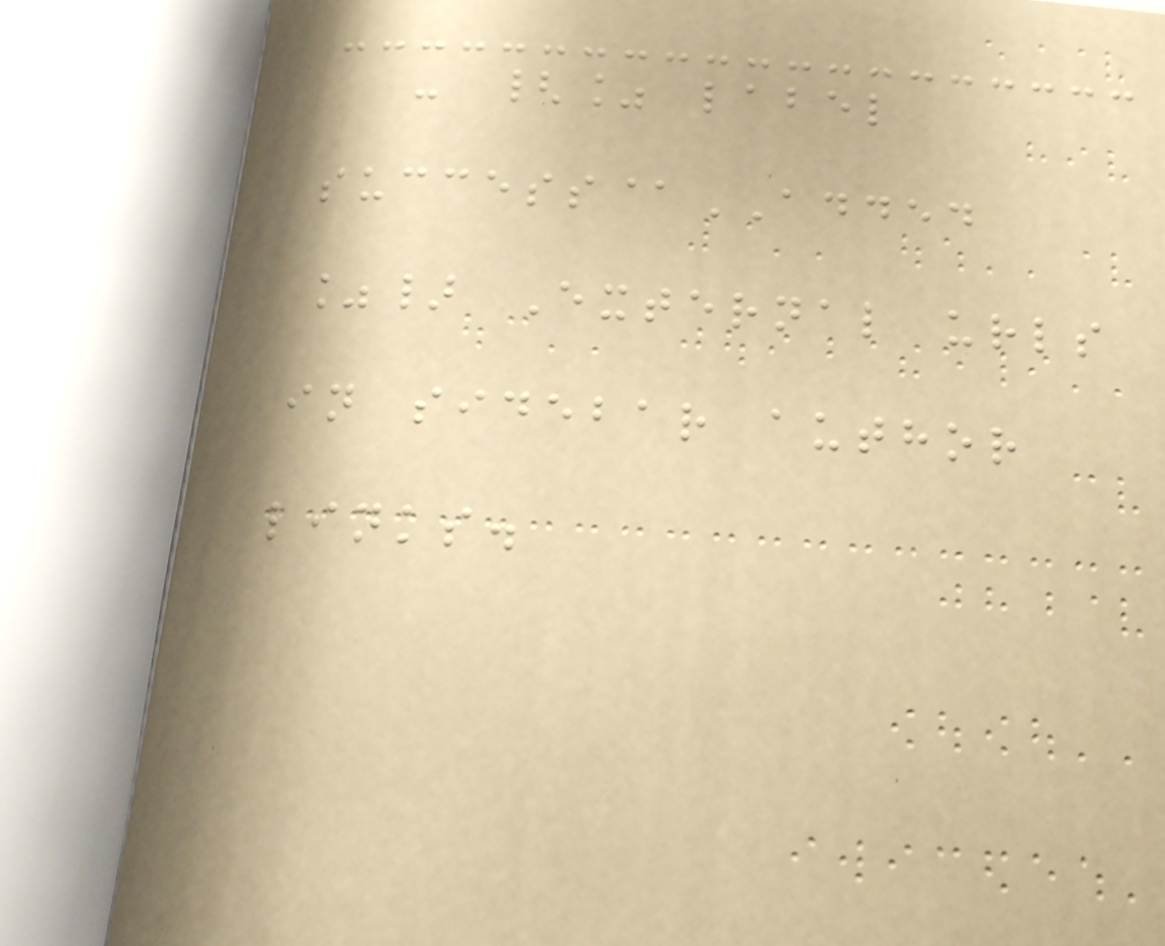- {% label
success@ADDED
%} External urls
in sidebar author
links.
